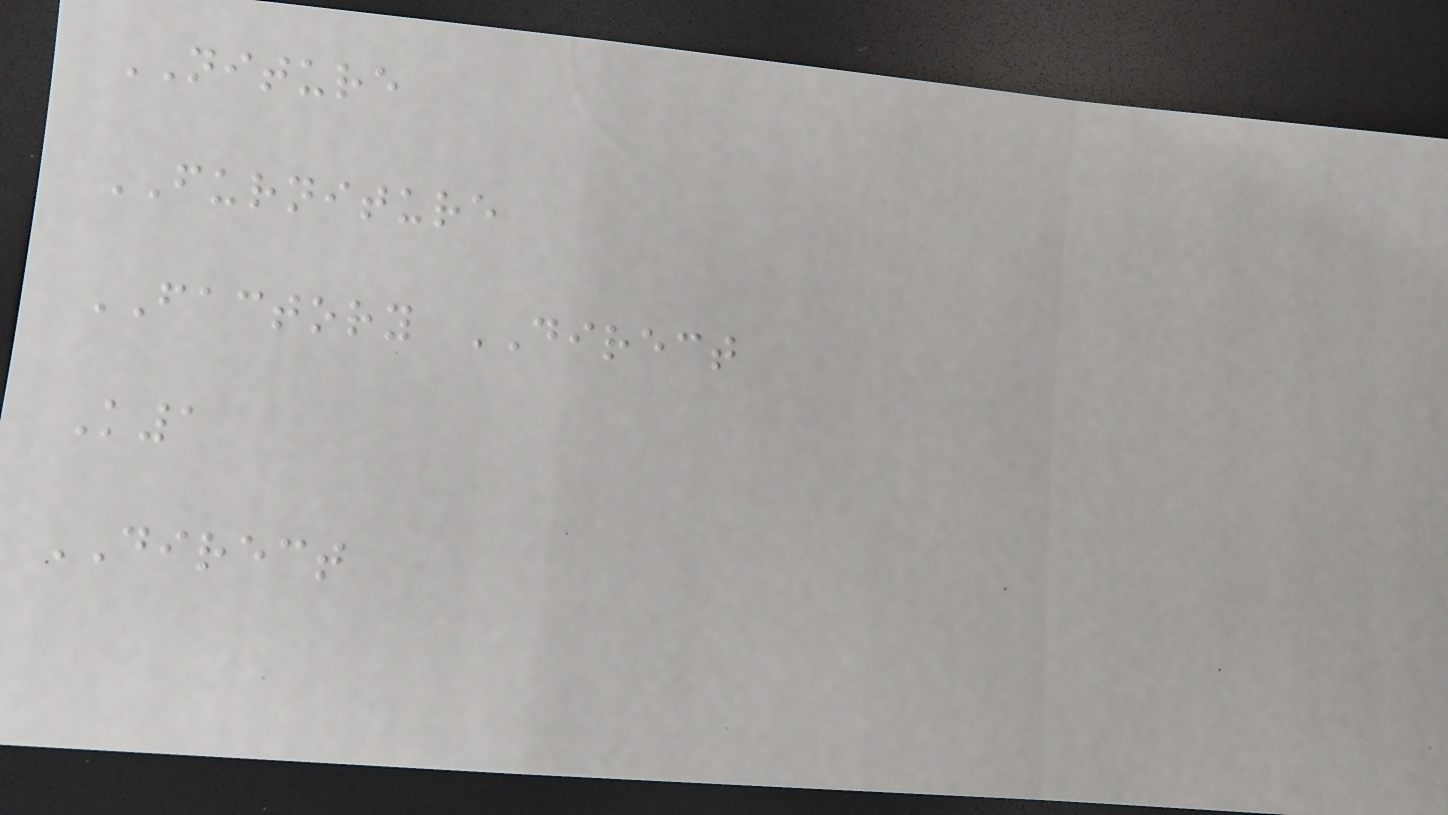NITURE
FURNITURE
FACTORY DIRECT
K1
DIRECT
